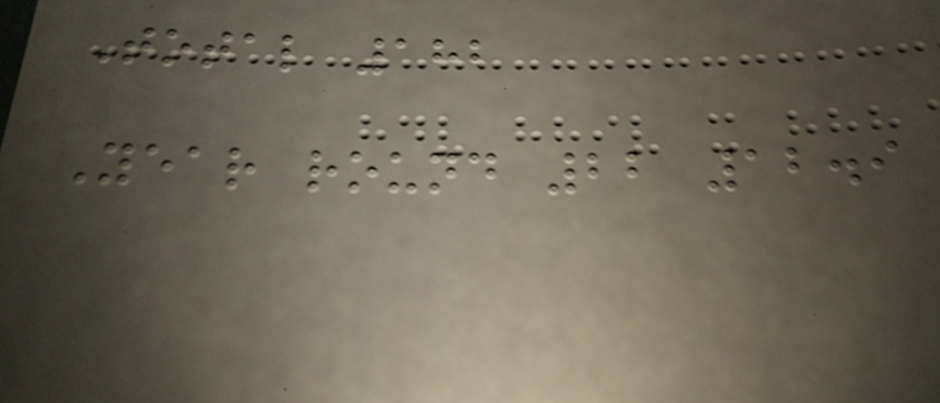Total 182
Year round 22 12.9
